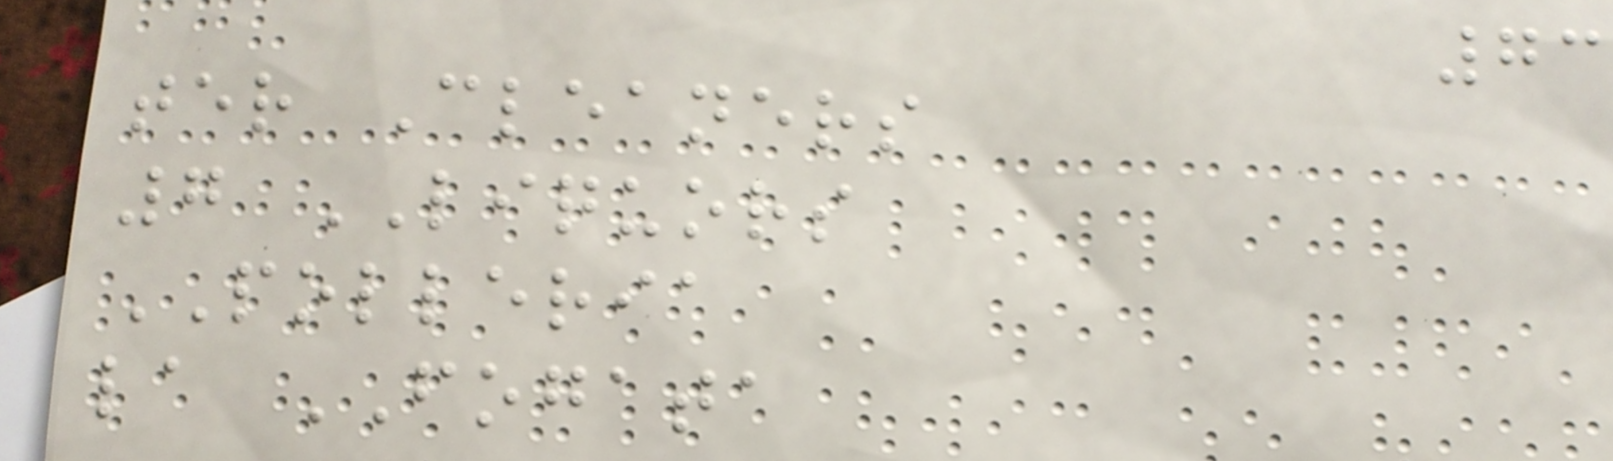73
ter Cleaners
7 LIQUORS
POLLERIA
la FOGATA
